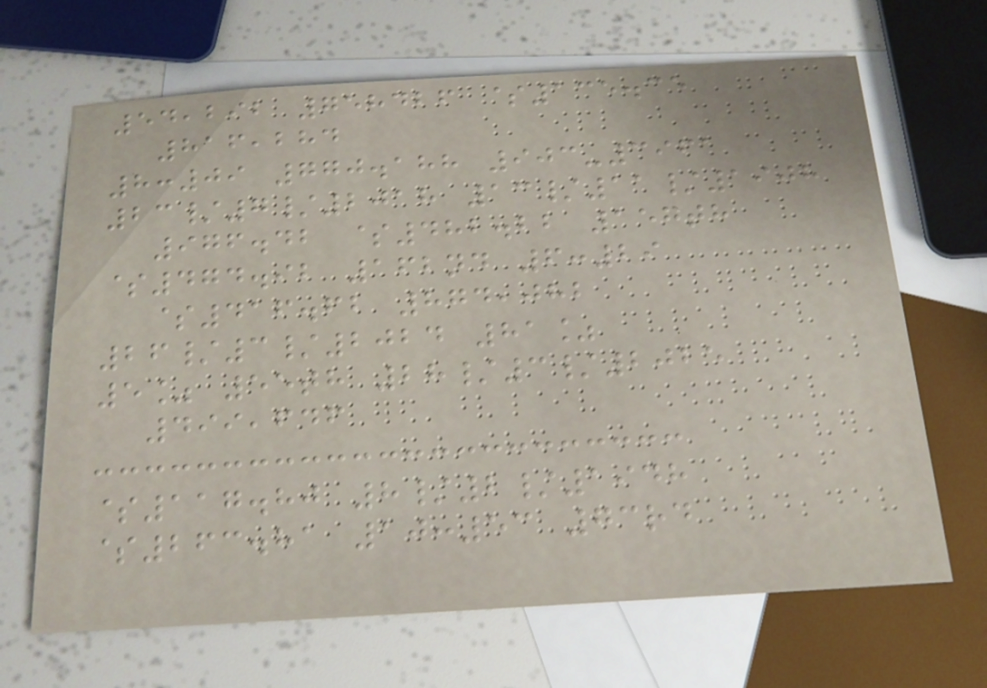54,292 758426 $135.35
816,284
8:09 770.188 903-3961
23/7/2018 13/11/1908
976.42 $482.22 157th
$474.92 162nd 6:29
$416.62 874,082
26/3/2024 81%
5% 55th 28/3/2025
499,646
$117.80 8/2/1948
$263.81 10:53 73rd
